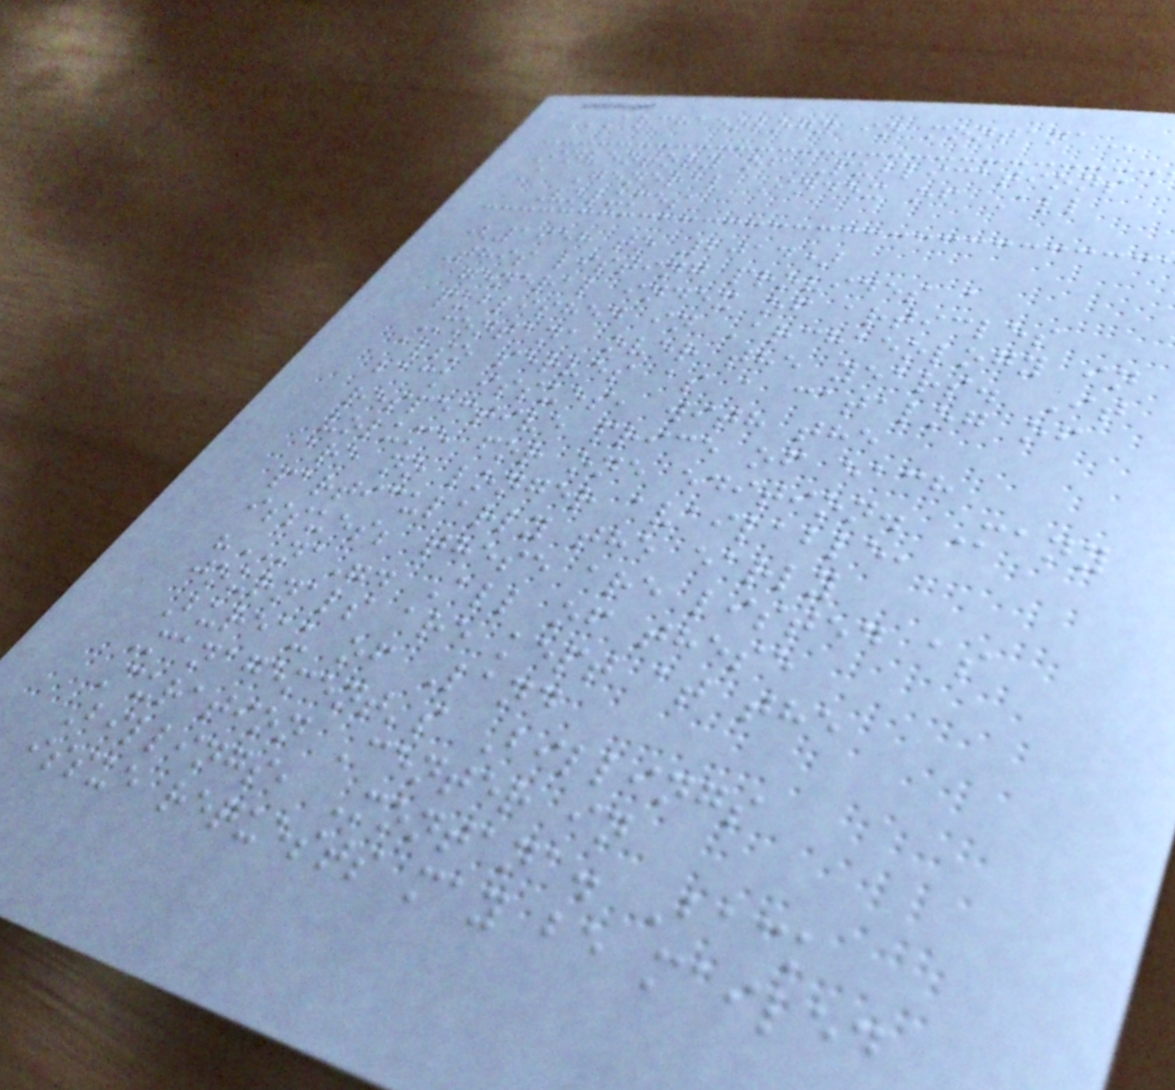ARCHAEOLOGY IN MONTANA
Inventory of Publications
A General Index of All
Volumes
(1958 to 2014)
This listing provides a
general index of articles
published in Archaeology in
Montana over the years. It
also serves as a catalog of
back issues, with the
respective price of each
volume for one edition. Many
are no longer available,
particularly the early
issues; these are listed as
"NA". All of these
journals are kept at the
Bureau of Land
Management's Billings
Curation Center in
Billings, Montana. Back
issue requests may be mailed
